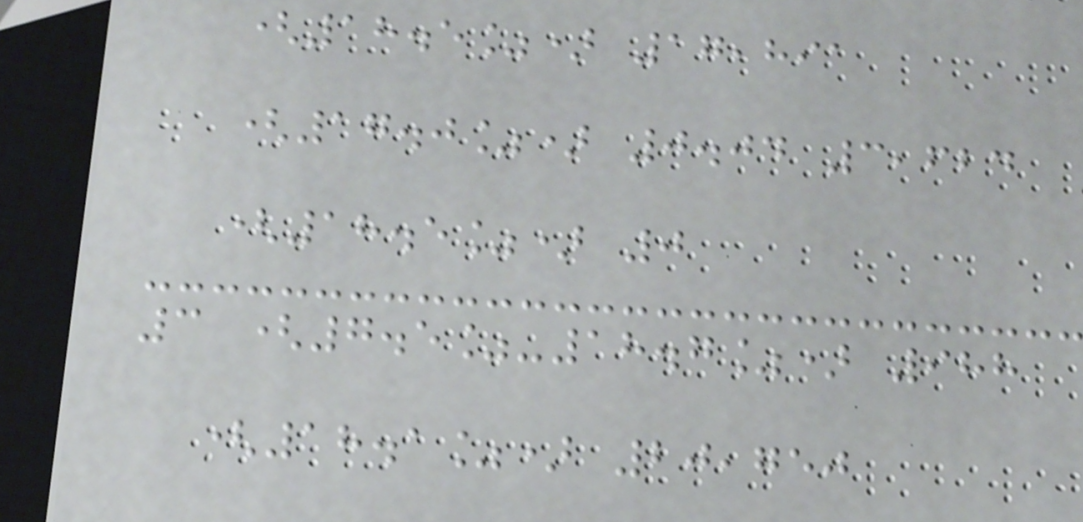(18.5%) 17,891
(17.0%) 0.04 3,624
(18.5%) 0
3 (7.5%-18.7%) 988
(18.1%) 20,750
